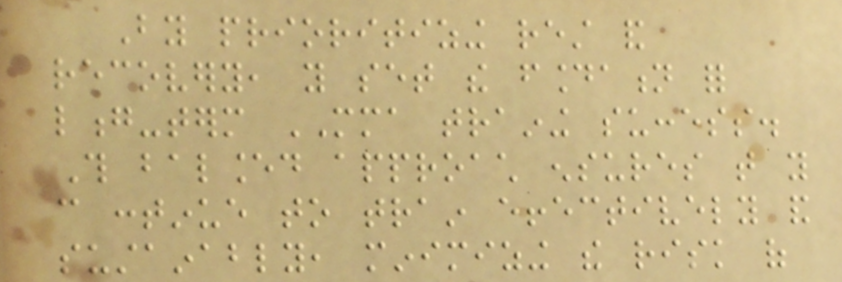By prioritizing rest and
recovery, you set the foundation for
long-term MMA training success.
This balanced approach ensures that you
can continue to train effectively and
sustainably, minimizing the risk of
